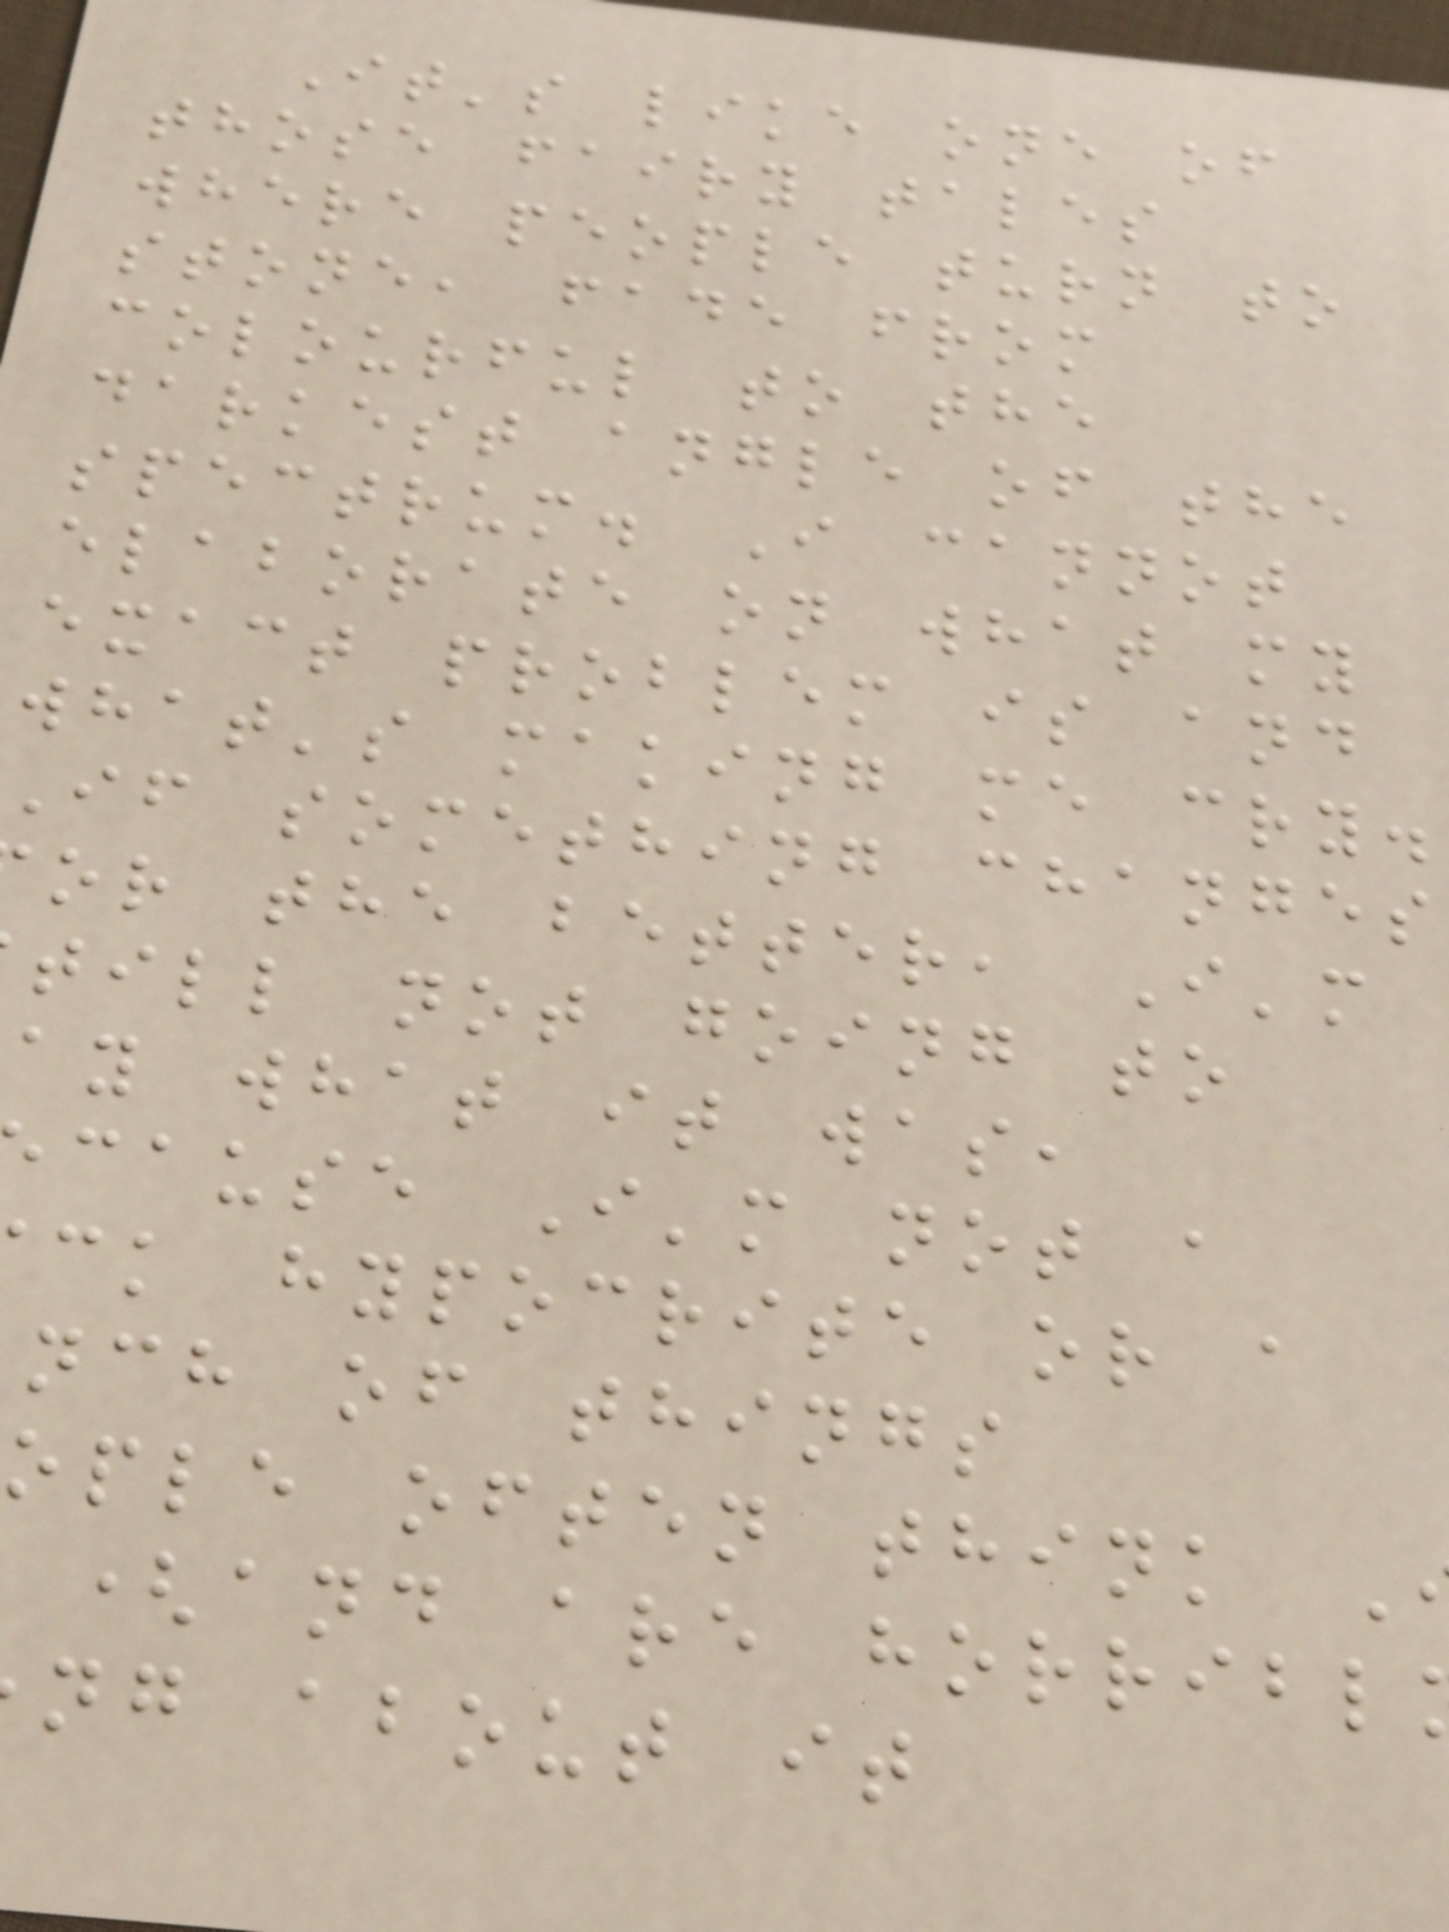It's like one of
those fairy tales
where people turn to
stone, fade from
colourful to the
darkest angle of the
spectrum. I cannot
elaborate on what my
exact problem is and
what's making me cry.
if something changes
or the better, I'm
till not going to
ay what it was,
cause I'm not a
ck hypocrite or a
nch of things
ople often think
(and are horribl
ng about it
